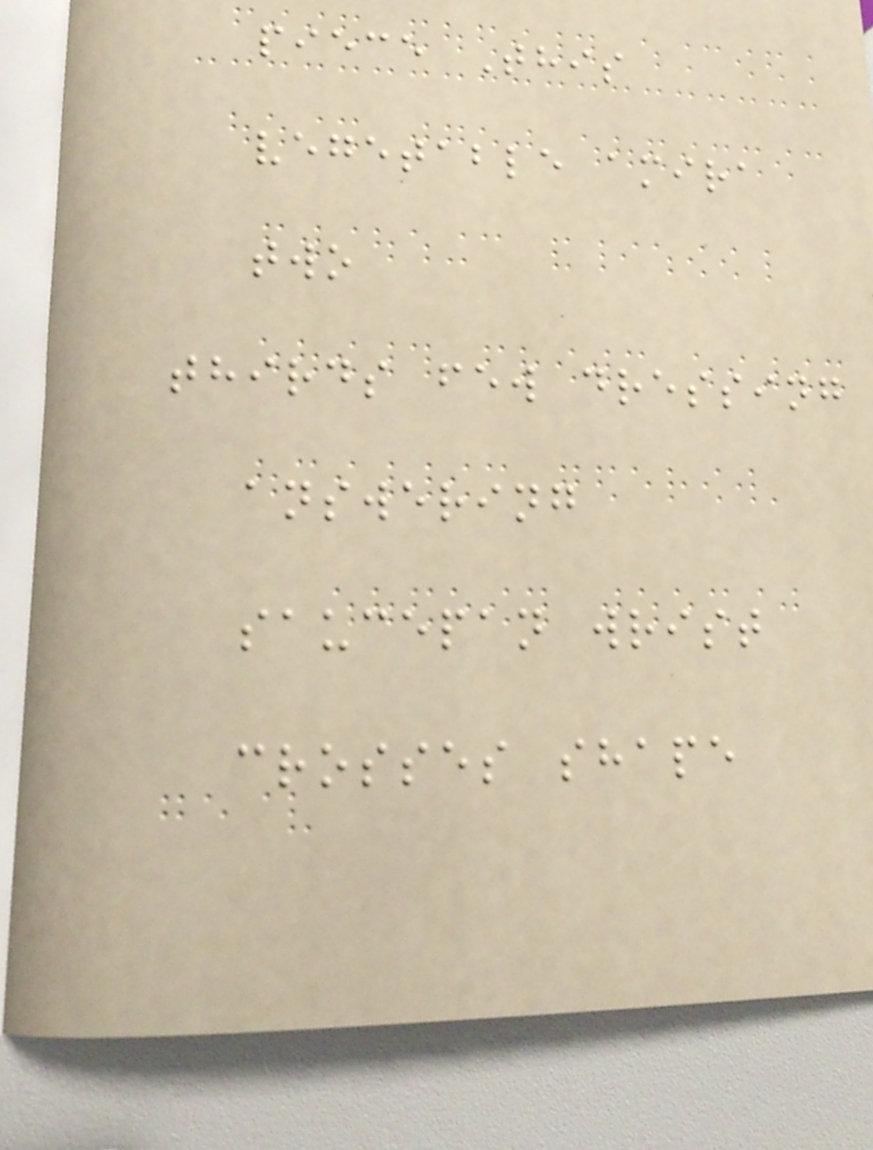piece This
vegetable amira
two
thirds few dressing
answering
saucepan wrist
crosses shape
